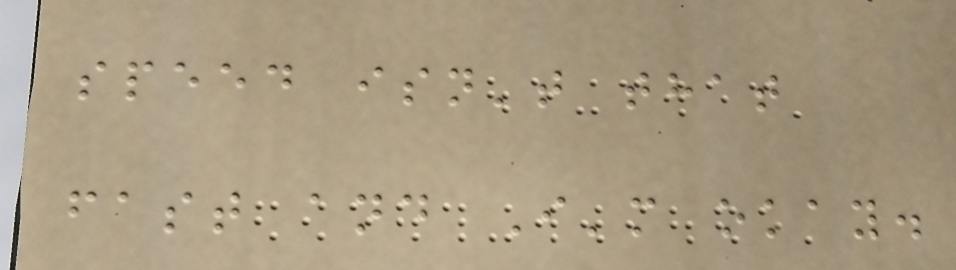speed isn't that
fast and I'm okay.
